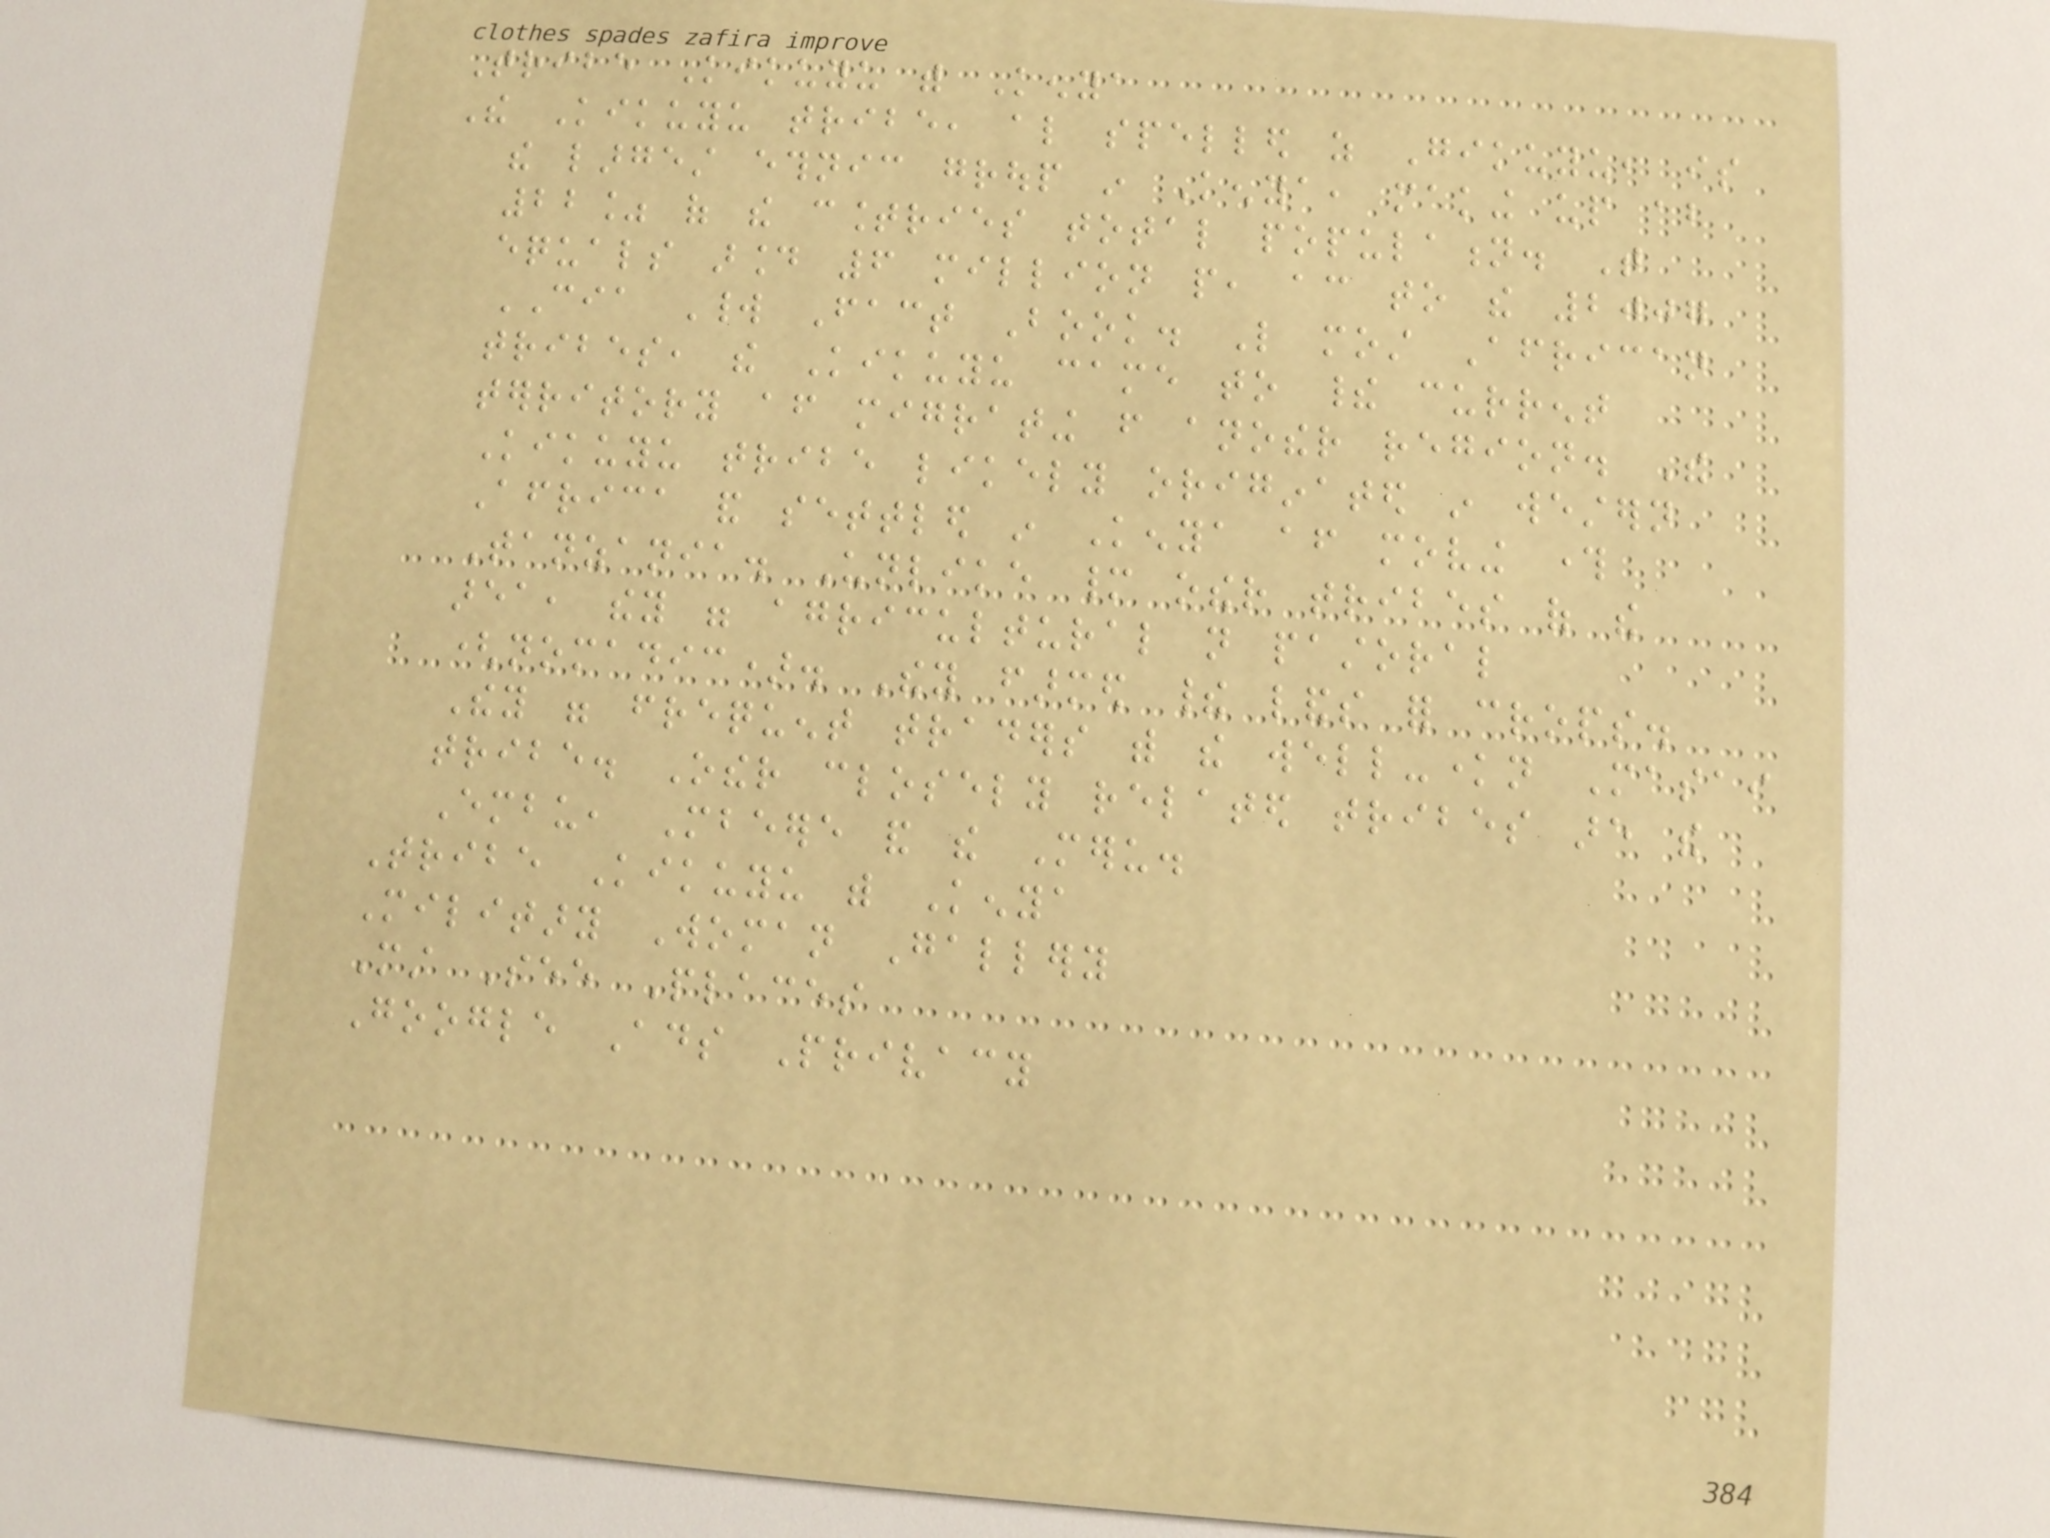Tribe Kikuyu with Kenya
The Kikuyu tribe, also spelled as Gikuyu, is
the largest ethnic group in Kenya, making up about
22% of the countries total population. That
equals around 6 million people, according to the 2007
CIA World Fact Book. Like most African
tribes, the Kikuyu came to their current
territory after migrating from another region. The
Kikuyu tribe likely originated in western
Africa and settled in Kenya after moving through
Tanzania. Unlike many other tribes of the
area, they were agricultural not pastoral
(nomadic). They farmed their lands for crops.
They were frequent traders with the well-known Masai
tribe. Other closely related tribes are the
Embu, Mbeere and the Meru.
Tribe Kikuyu with Kenya
Military Woman Gallery
Must See Places
Google Ads Privacy
